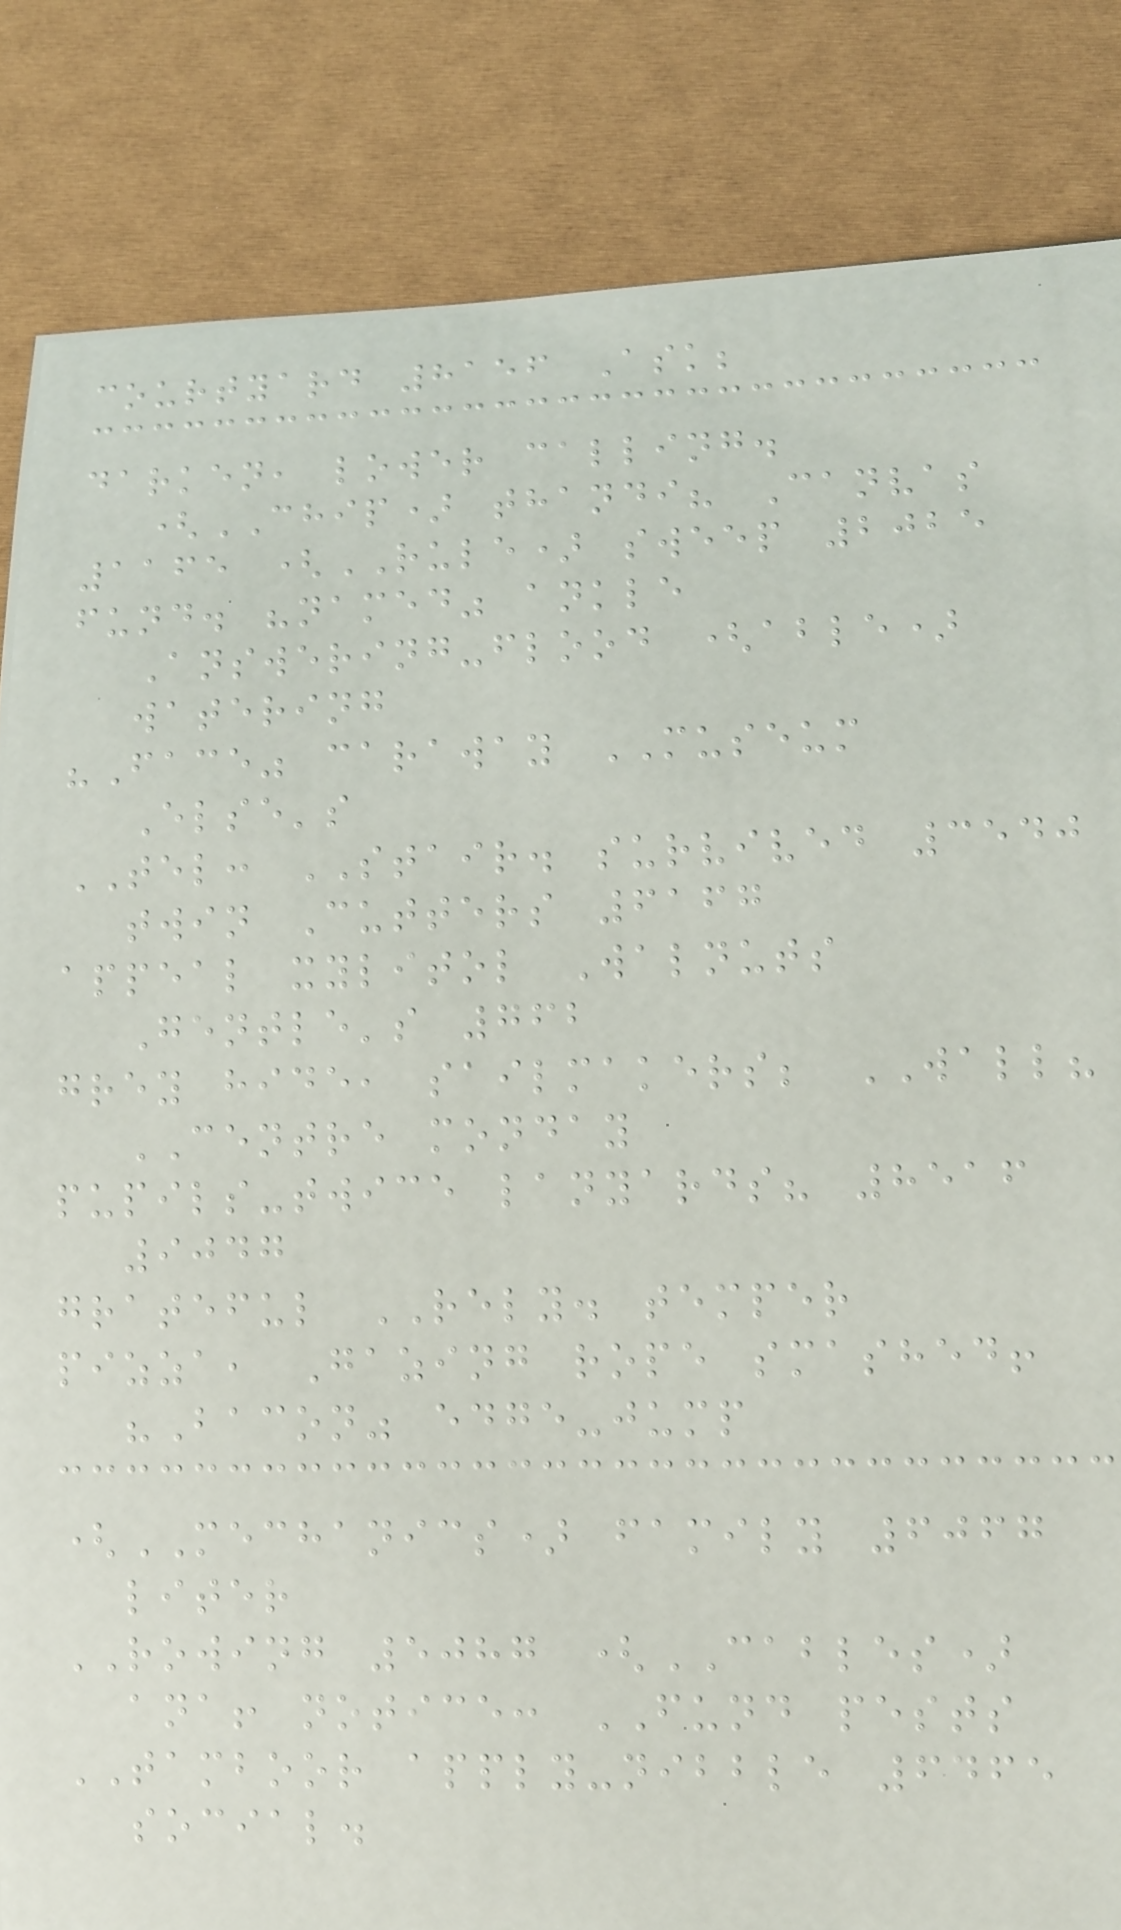courtyard 8156 Ask;
darken, lower calling.
(CHIP) thandi? Canvas
1165 (RULE) sweep 2025
fund. "named" ankle
Answering-flood (able)
watering
"Face" caraway MUSEUM
Else's
TEL: STAIR. survived 3540
twin Cutters 6167
appeal xylitol Walnuts
Gentle's 762
grey hide, sailmakers; WALL?
CENTRE monday
pupils-twice lanyards? 8516
9047
grateful RELY. temper
pizza, Gazing rope smashed!
"Bacon" edge-jump
(MECHANICS) family 6067
liter
ROWING 5087 (CABLES)
ana! notice: FUND pests
TAMBOOR apply-nibble 6465
social.
